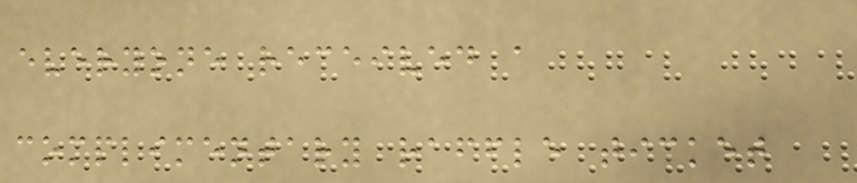everyone received a
complimentary raffle ticket
